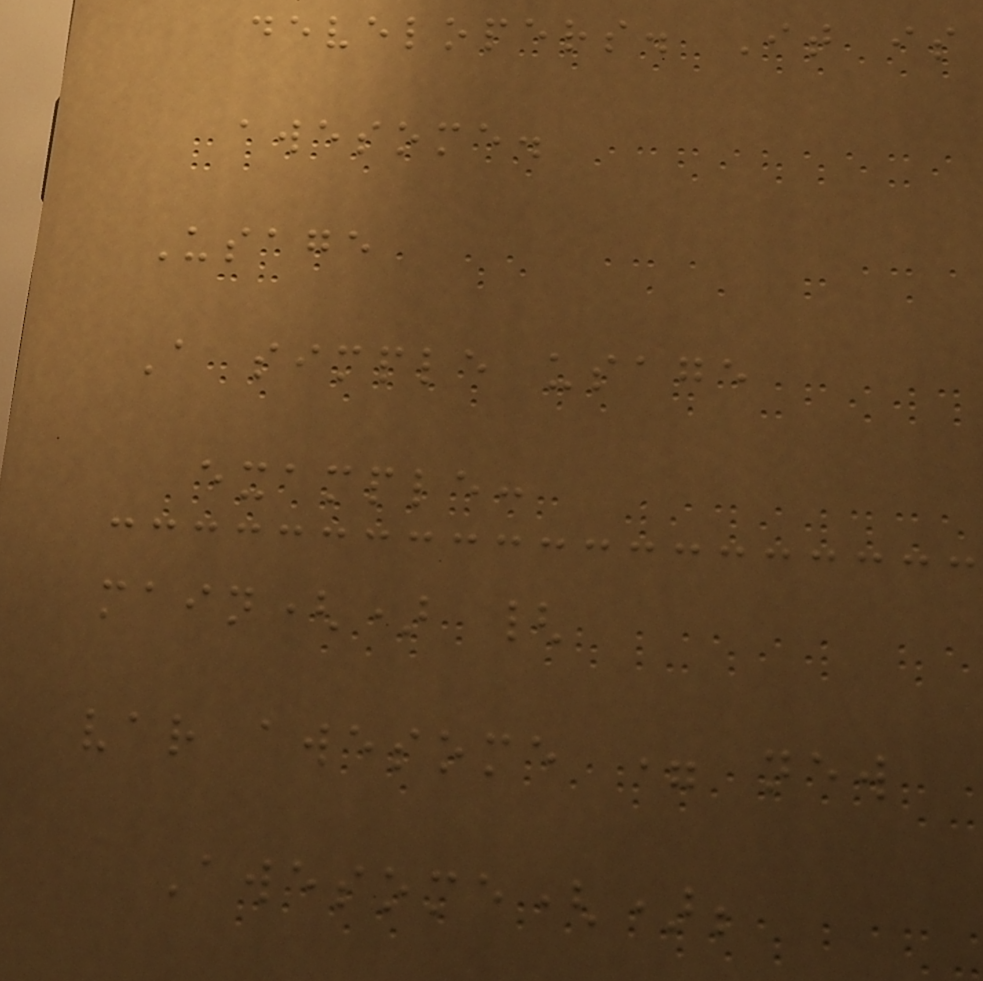developers. It is
awesome.
Usage
A simple usage
example:
main() {
var awesome = new
Awesome();
